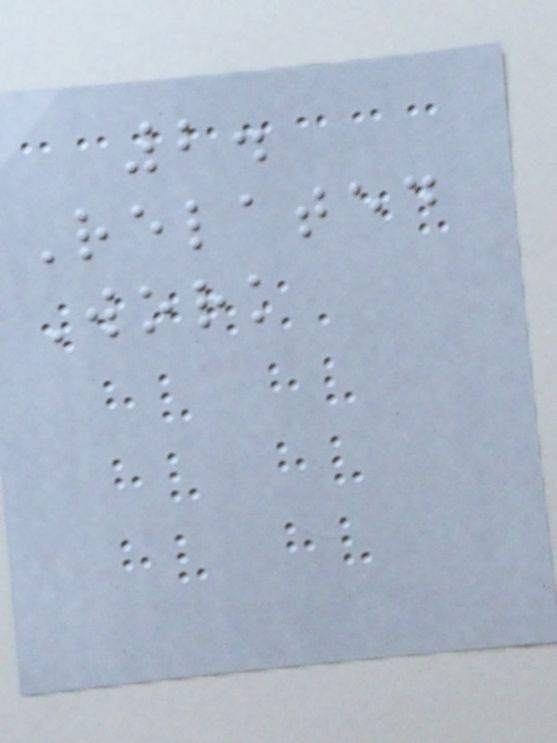2.
Related
Work
